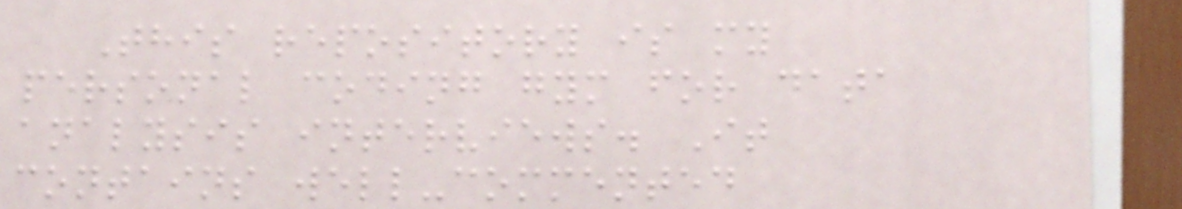This repository is my
personal coding gym for data
analysis interviews. It
contains well-commented
